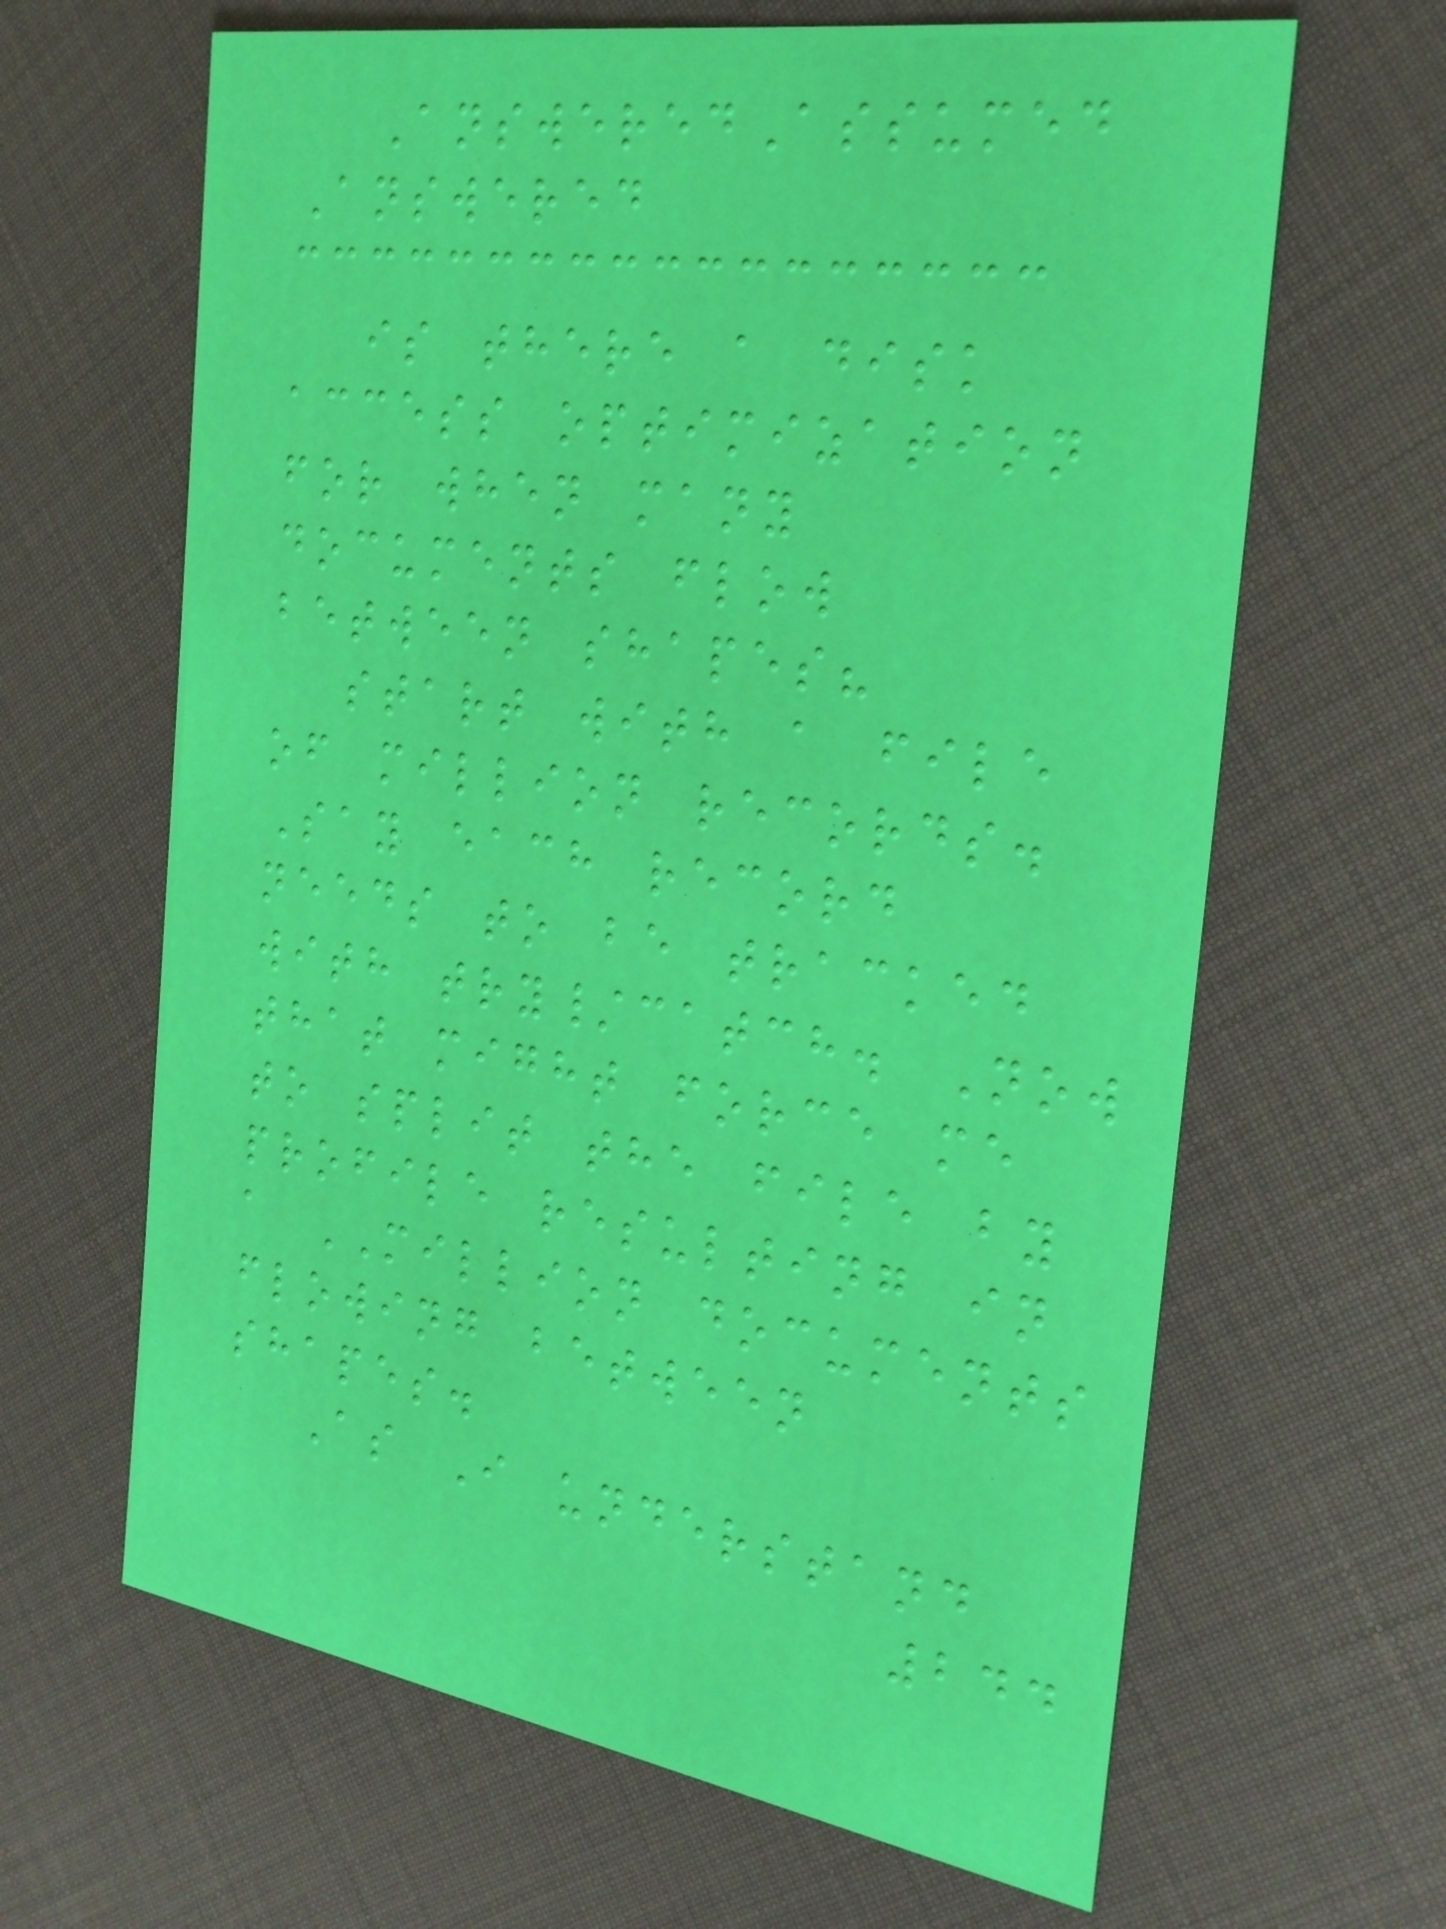AnsweredAssumed
Answered
is there a disk
access optimization
for when many
documents flow
between shapes?
start with a file
of million records.
Say each record
needs to be tracked
with try/catch. Now
that might force me
to split the file by
profile resulting in
a MILLION documents
flowing between
shapes.
As I understand
244
